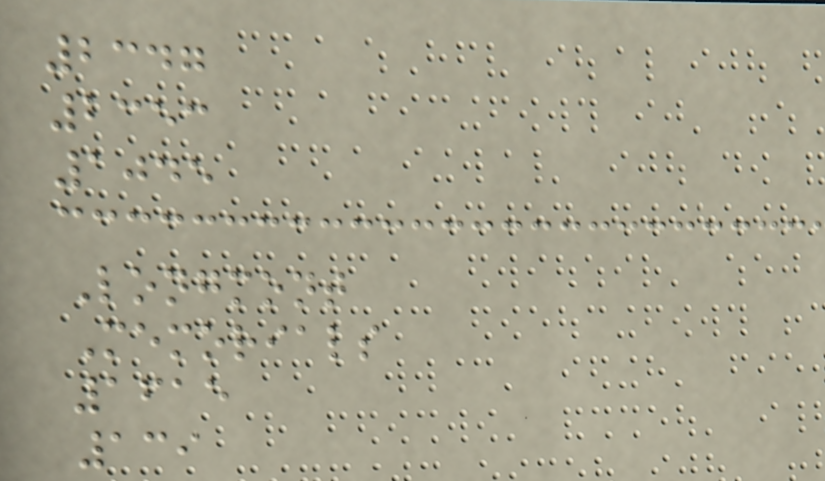2347
2353
1045
Longmont
Memorials
1615
139
